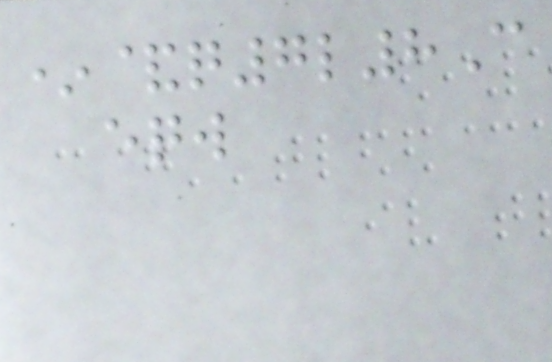*&q7l8C
eqw
